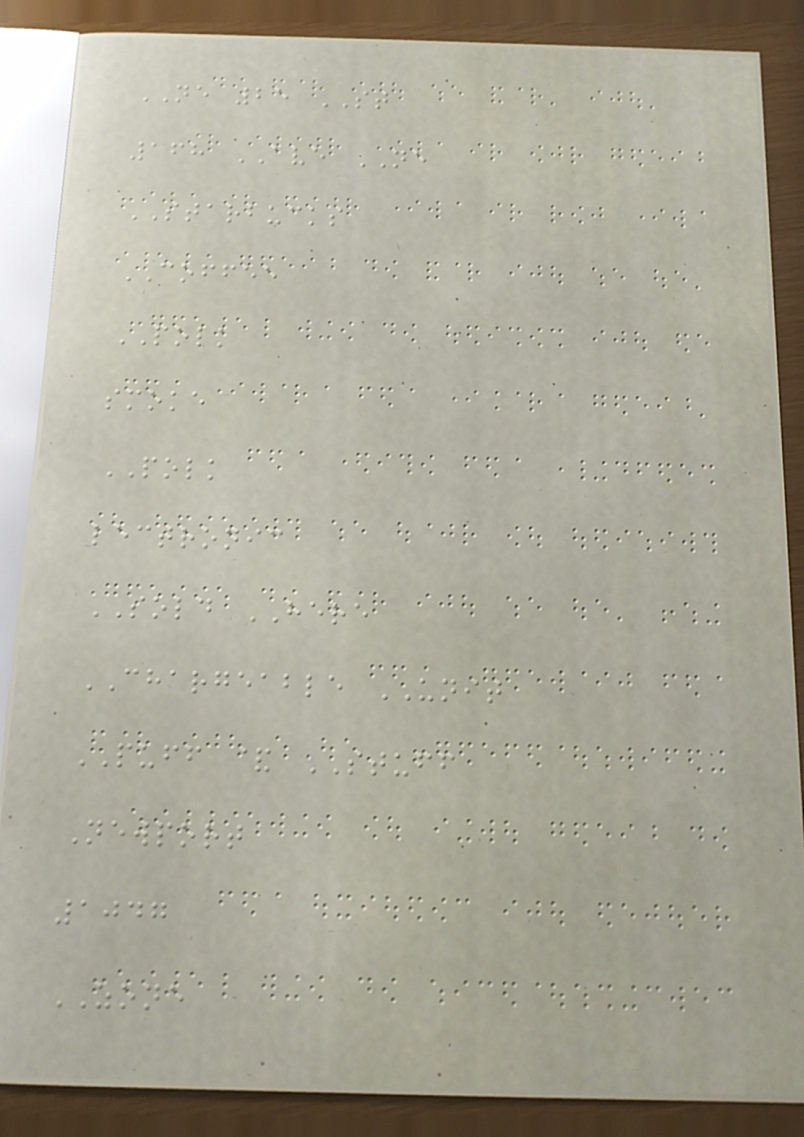NE 25 ST
168 AVE NE
STARBUCKS
COFFEE
POLK
smoke
POLK
lectronic
SOLD HERE
CHARGEABLE UNIT
PUFF & STUFF
Newport
1047
ZONE
